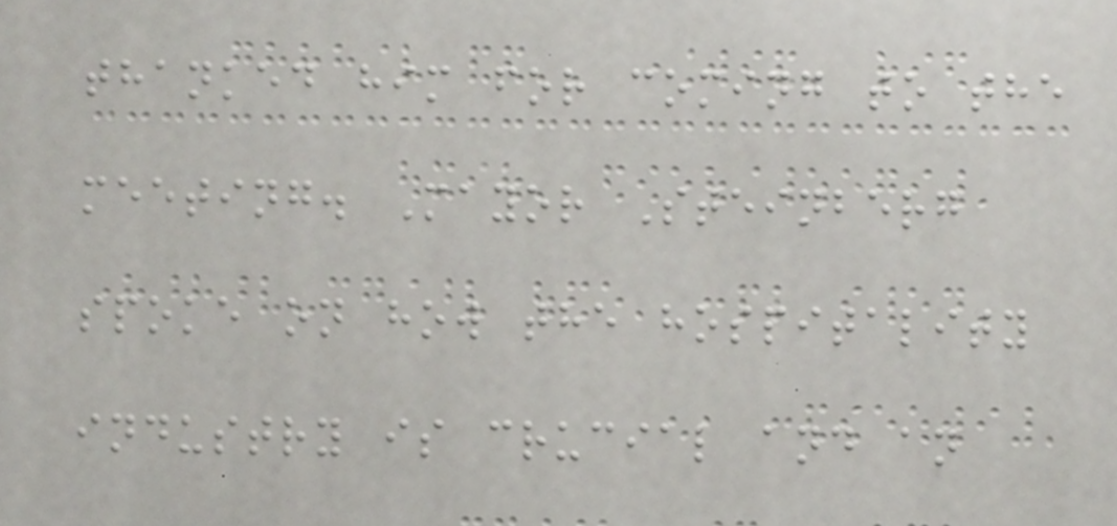thanked him for coming to the
meeting. Mayor Steinberg
spoke on how the hospitality
industry is crucial and an
